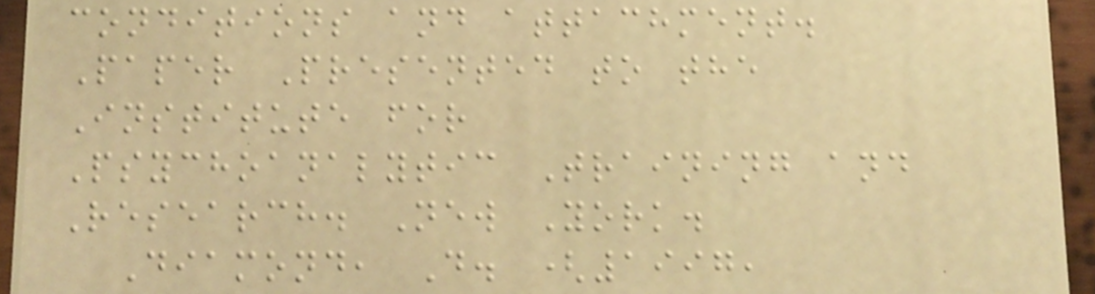conditions and attachment.
Paper Presented to the
Institute for
Psychoanalytic Training and
Research. New York.
Diamond, D. (1997,
